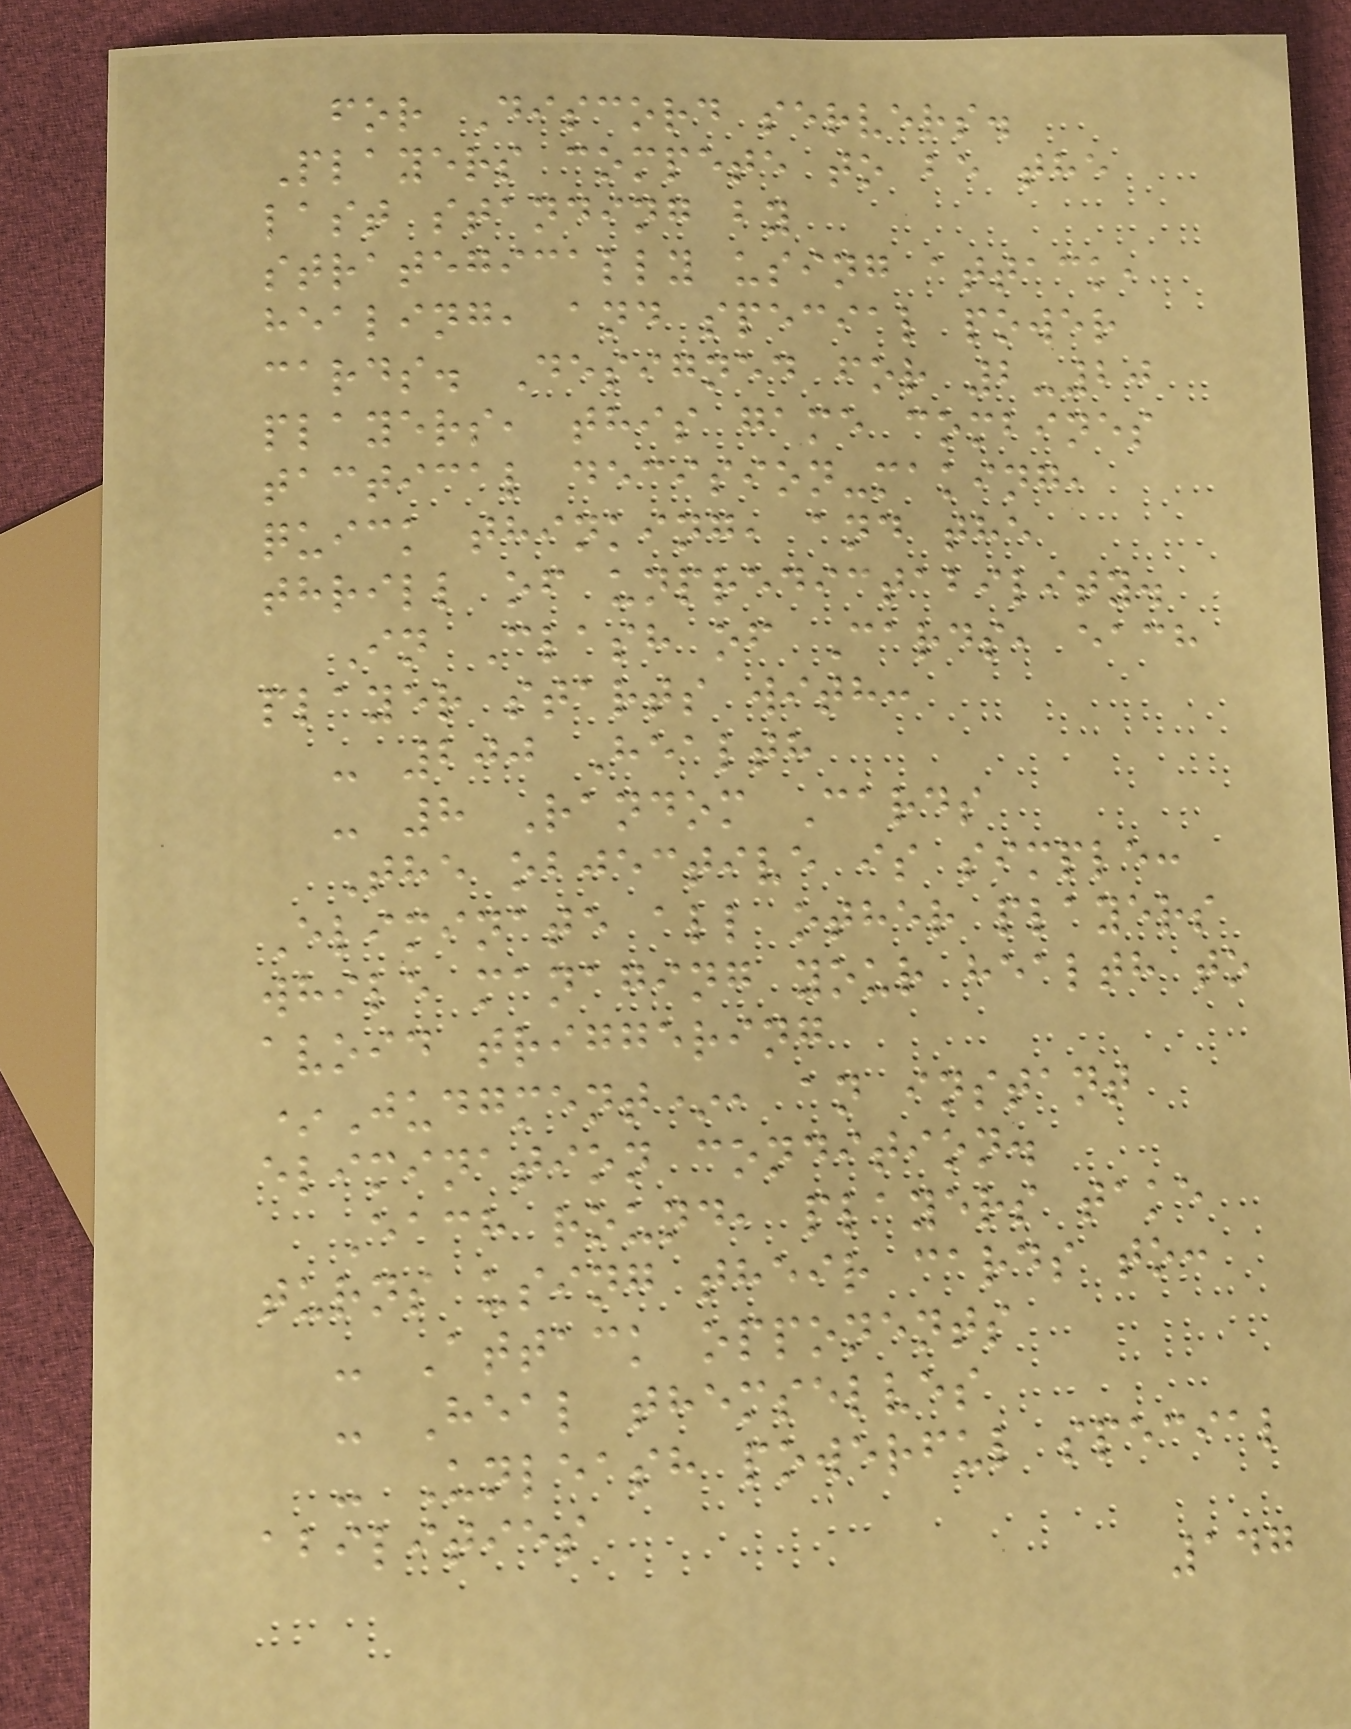for Discord servers.
Players compete to be the
last standing by
strategically using attack,
healing, and special power
cards. Designed for 2-20
players, this game combines
tactical decision-making,
quick thinking, and the
thrill of unpredictability.
In Clash of Cards, each
player starts with:
- 200 Health
- 8 Random Cards
The objective is simple:
Eliminate all other players
while managing your health to
avoid triggering
*Judgment*, an instant
elimination condition.
Each round, players take
turns using their cards to:
- Attack opponents
- Heal themselves
- Unleash powerful special
abilities
147
